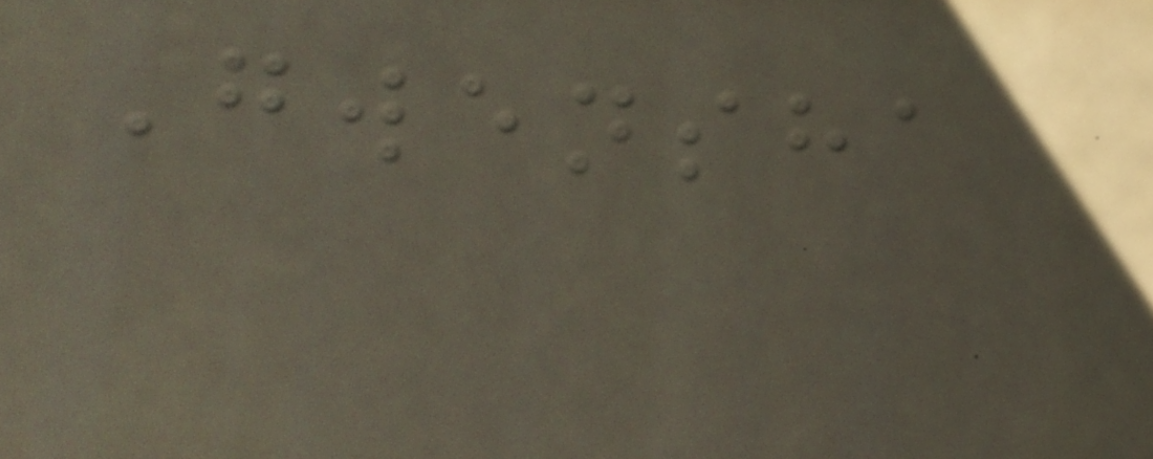Gwensha
